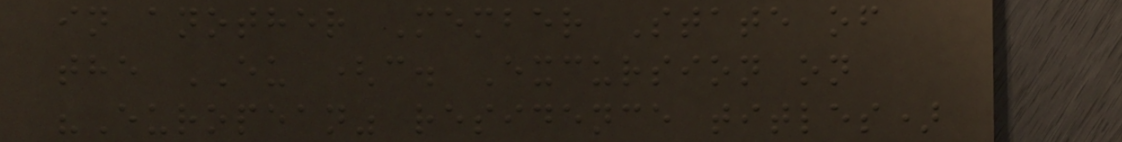in another Member State of
the EU (c. Excursion on
"European" residence titles)
